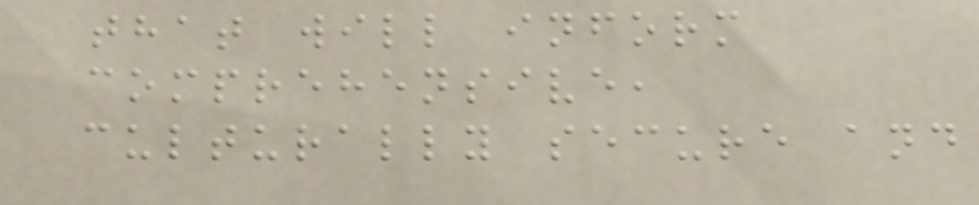that will inform
comprehensive,
culturally secure and
